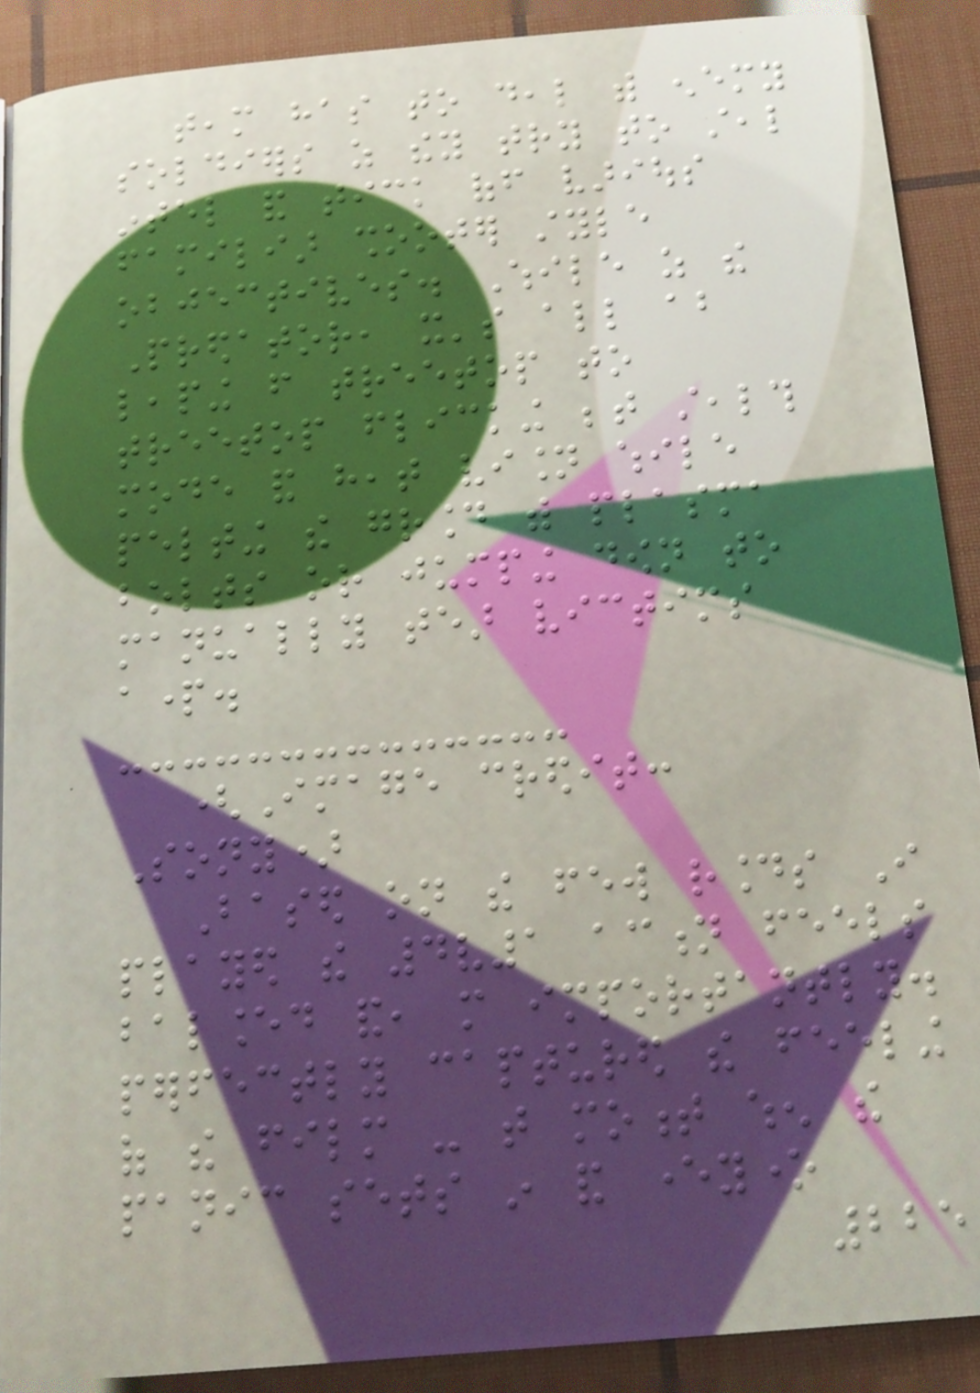team has to deal with enemy
soldiers as they try to steal
intel and tick off various
familiar shooter style
objectives. While as the
Predator, it's all about
leaping from treetop to
treetop flicking between stealth
mode and heat vision while
pelting the ground with plasma
bolts or jumping down to
manually tear victims
apart.
(Image credit:
Sony)
Based on the few rounds I
played the 4v1 action feels
balanced and, more importantly.
perfectly captured the feeling
of the film - that moment when the
panic sets in and everyone
225
